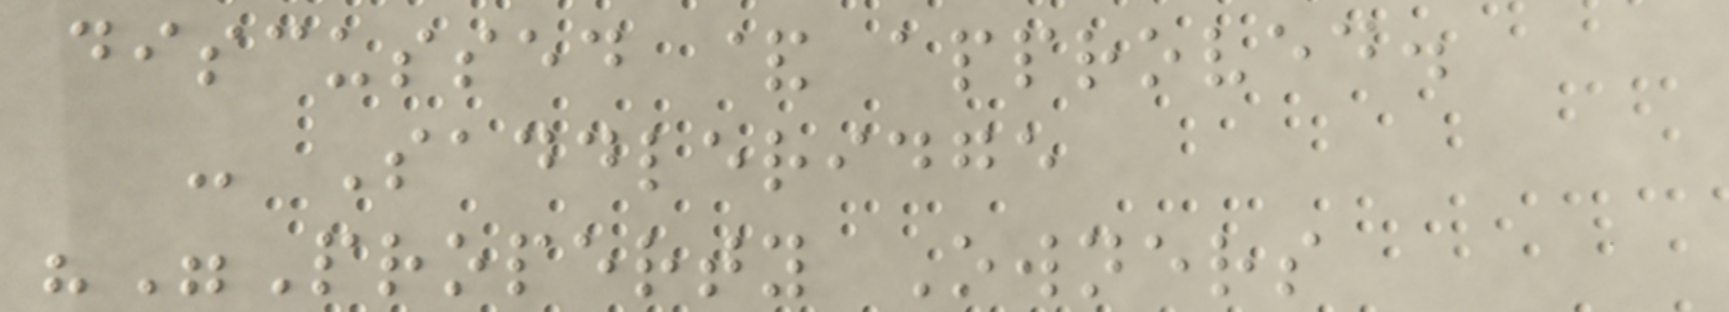discussed & approved.
- Saddleridge
""Property Owners
